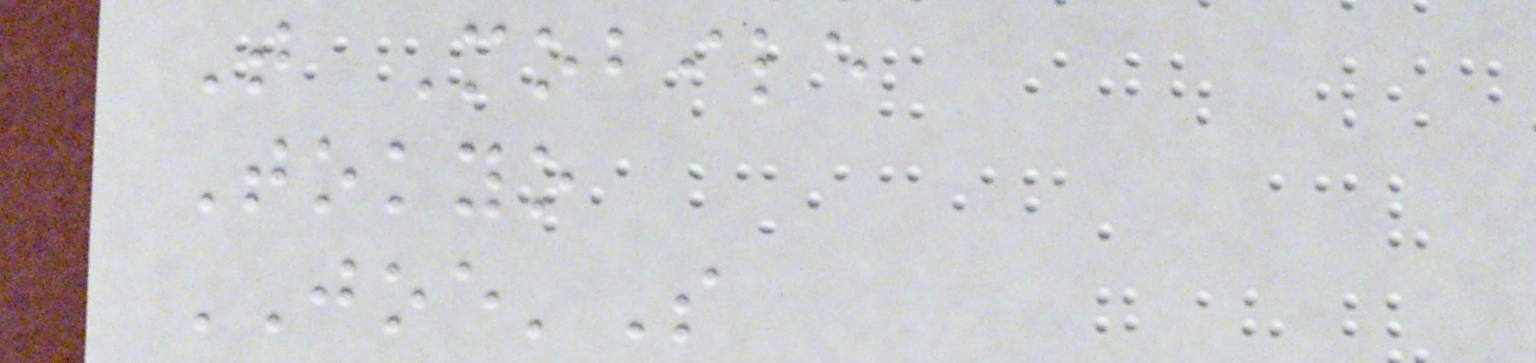T Mobile
Tokyo
JOE'S
